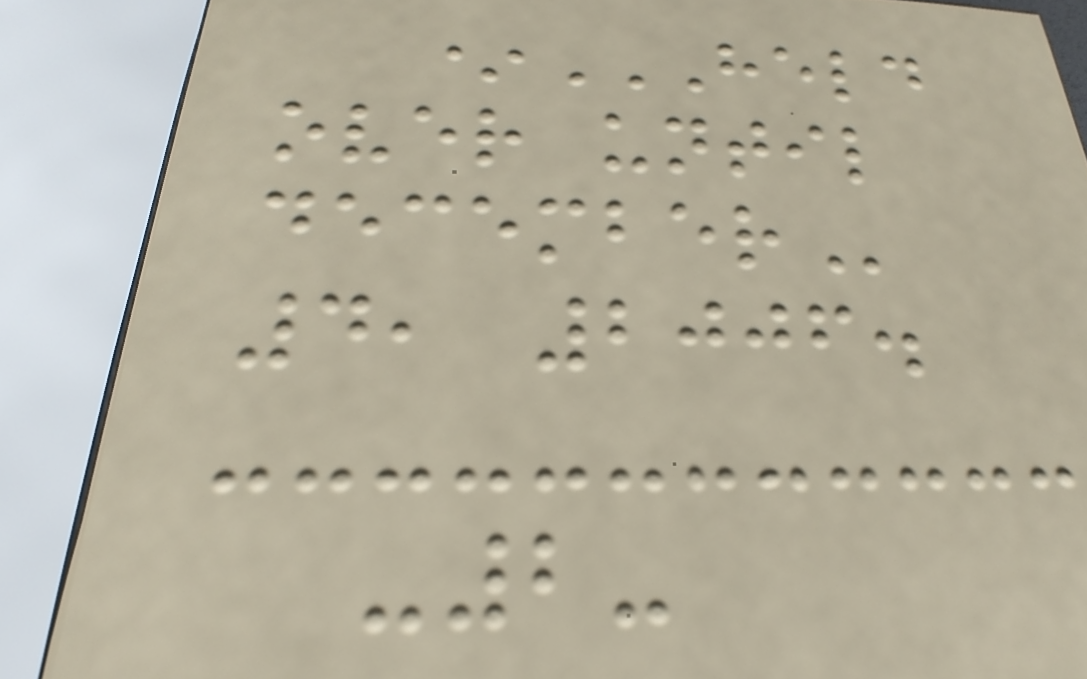*HELD
OVER UNTIL
DECEMBER
4, 2006.
-2-
